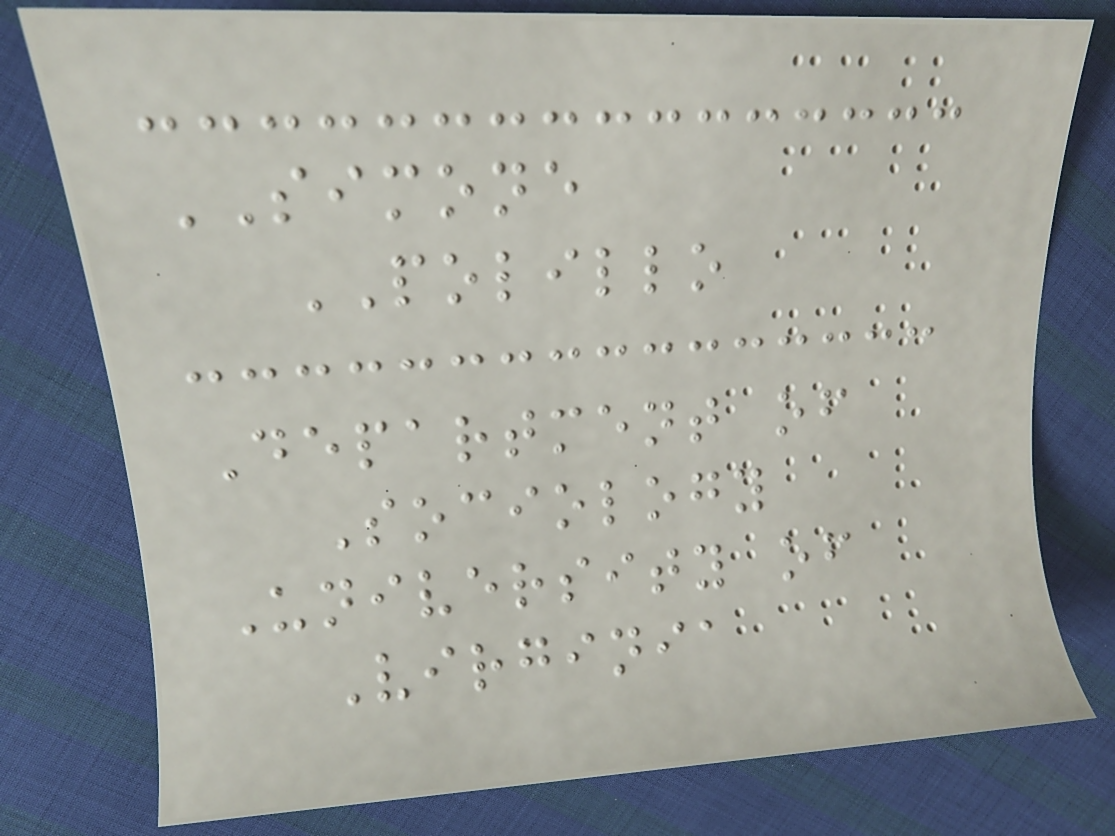SIMONE
POLILLO
Department of
Sociology
University of
Virginia
